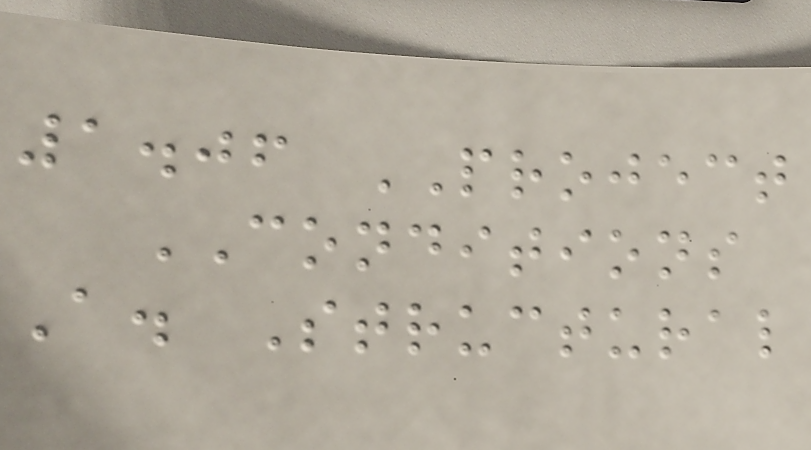1.06 PROJECT
CONDITIONS
A. Structural
